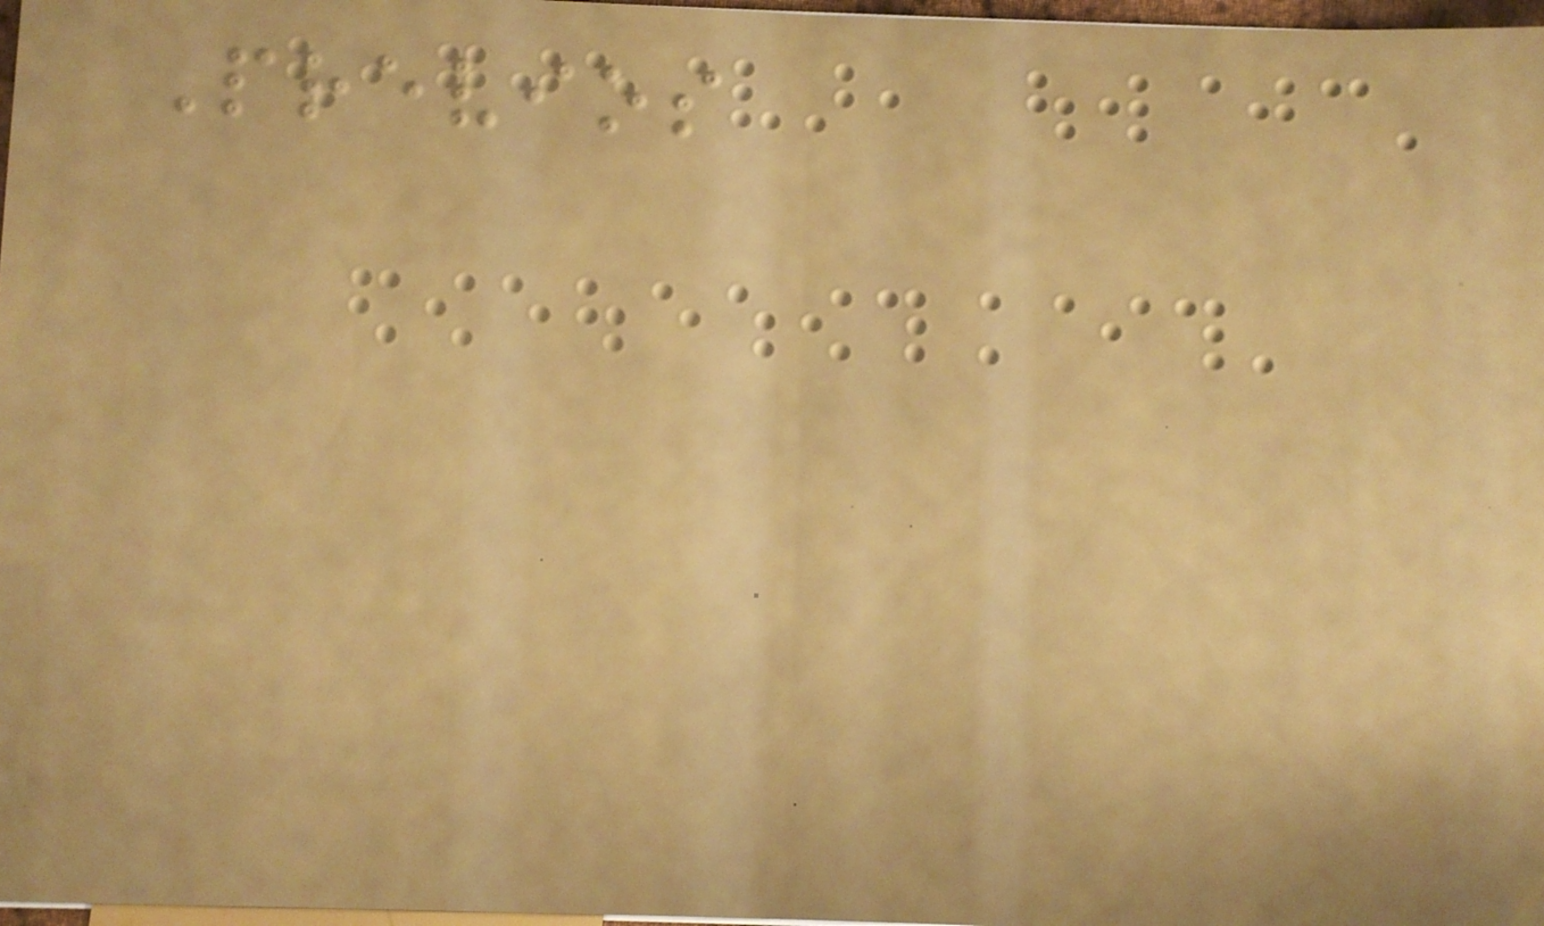Previos
